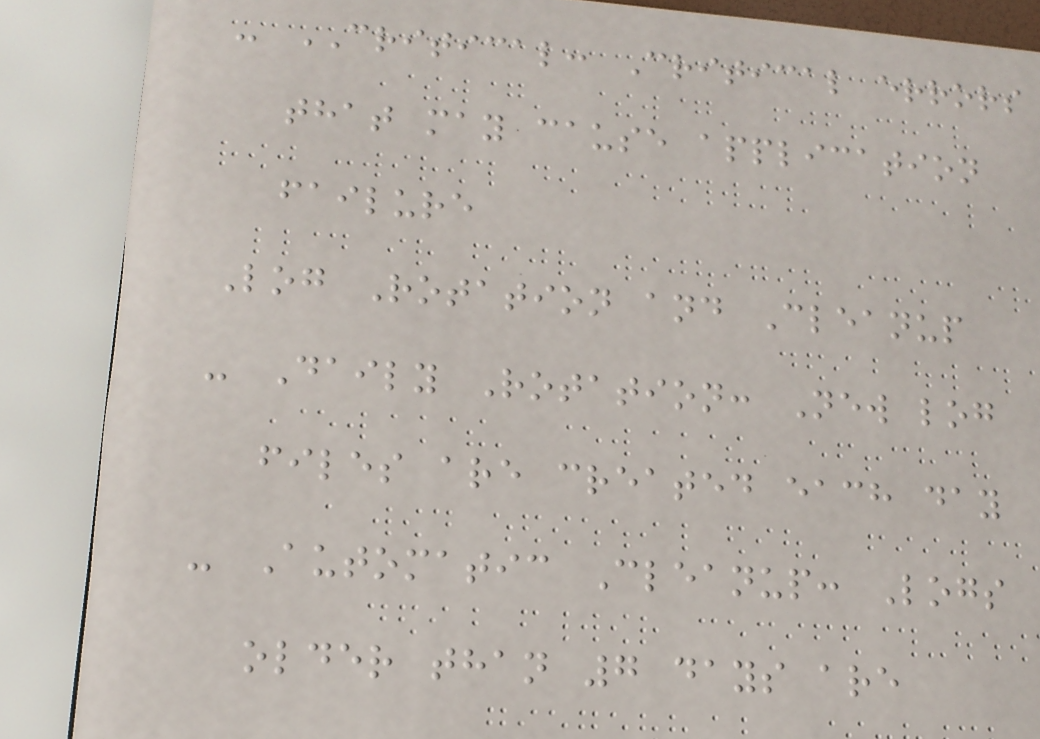- CRITICAL: Critical errors
that may cause application
failure
Log Rotation and Cleanup
- Daily Rotation: New log
files are created each day
- Automatic Cleanup: Logs
older than 7 days are
